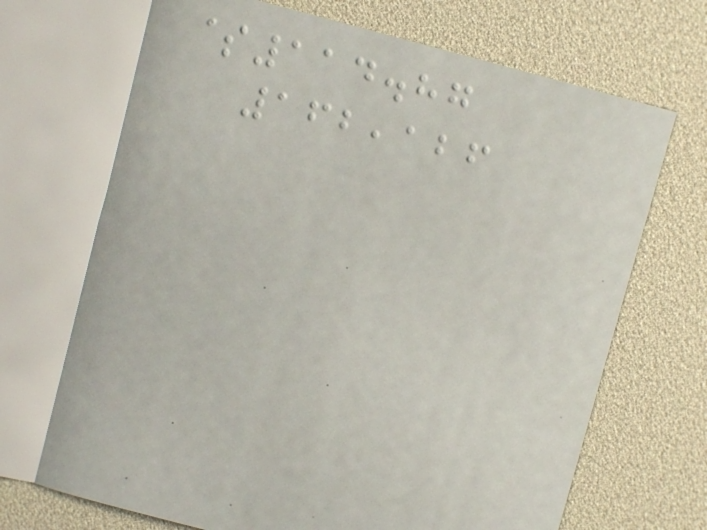$114.87
162,126
